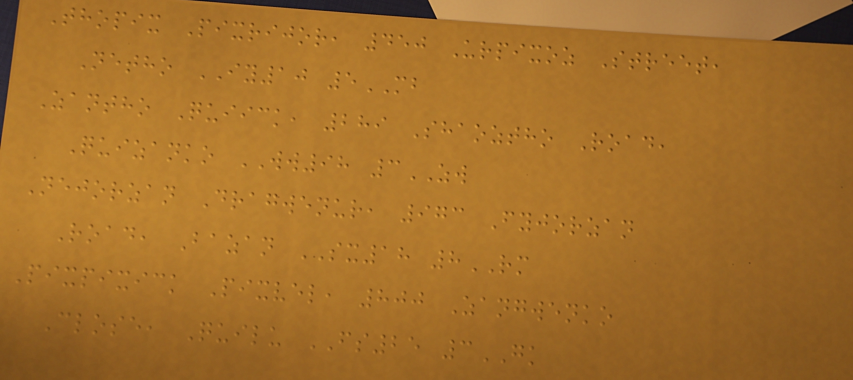Thopix Pixrijor, 450 Urpixoz Street,
Netho IY10 5MB
Zantho Quiick, 289 Shaoztho Road,
Quizanko WW98 3ZW
Nejorzan Dragwenur, 973 Fyjorzan
Road, Bazan SX18 8RM
Pixpixick Pixvel, 800 Zangwenko
Close, Quilu FS25 3GK
